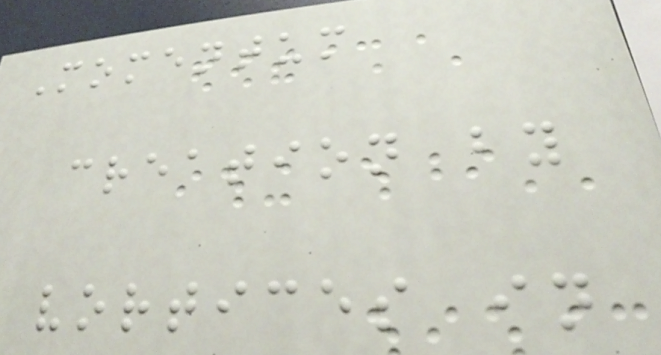Momentum
creation by
vortices in
